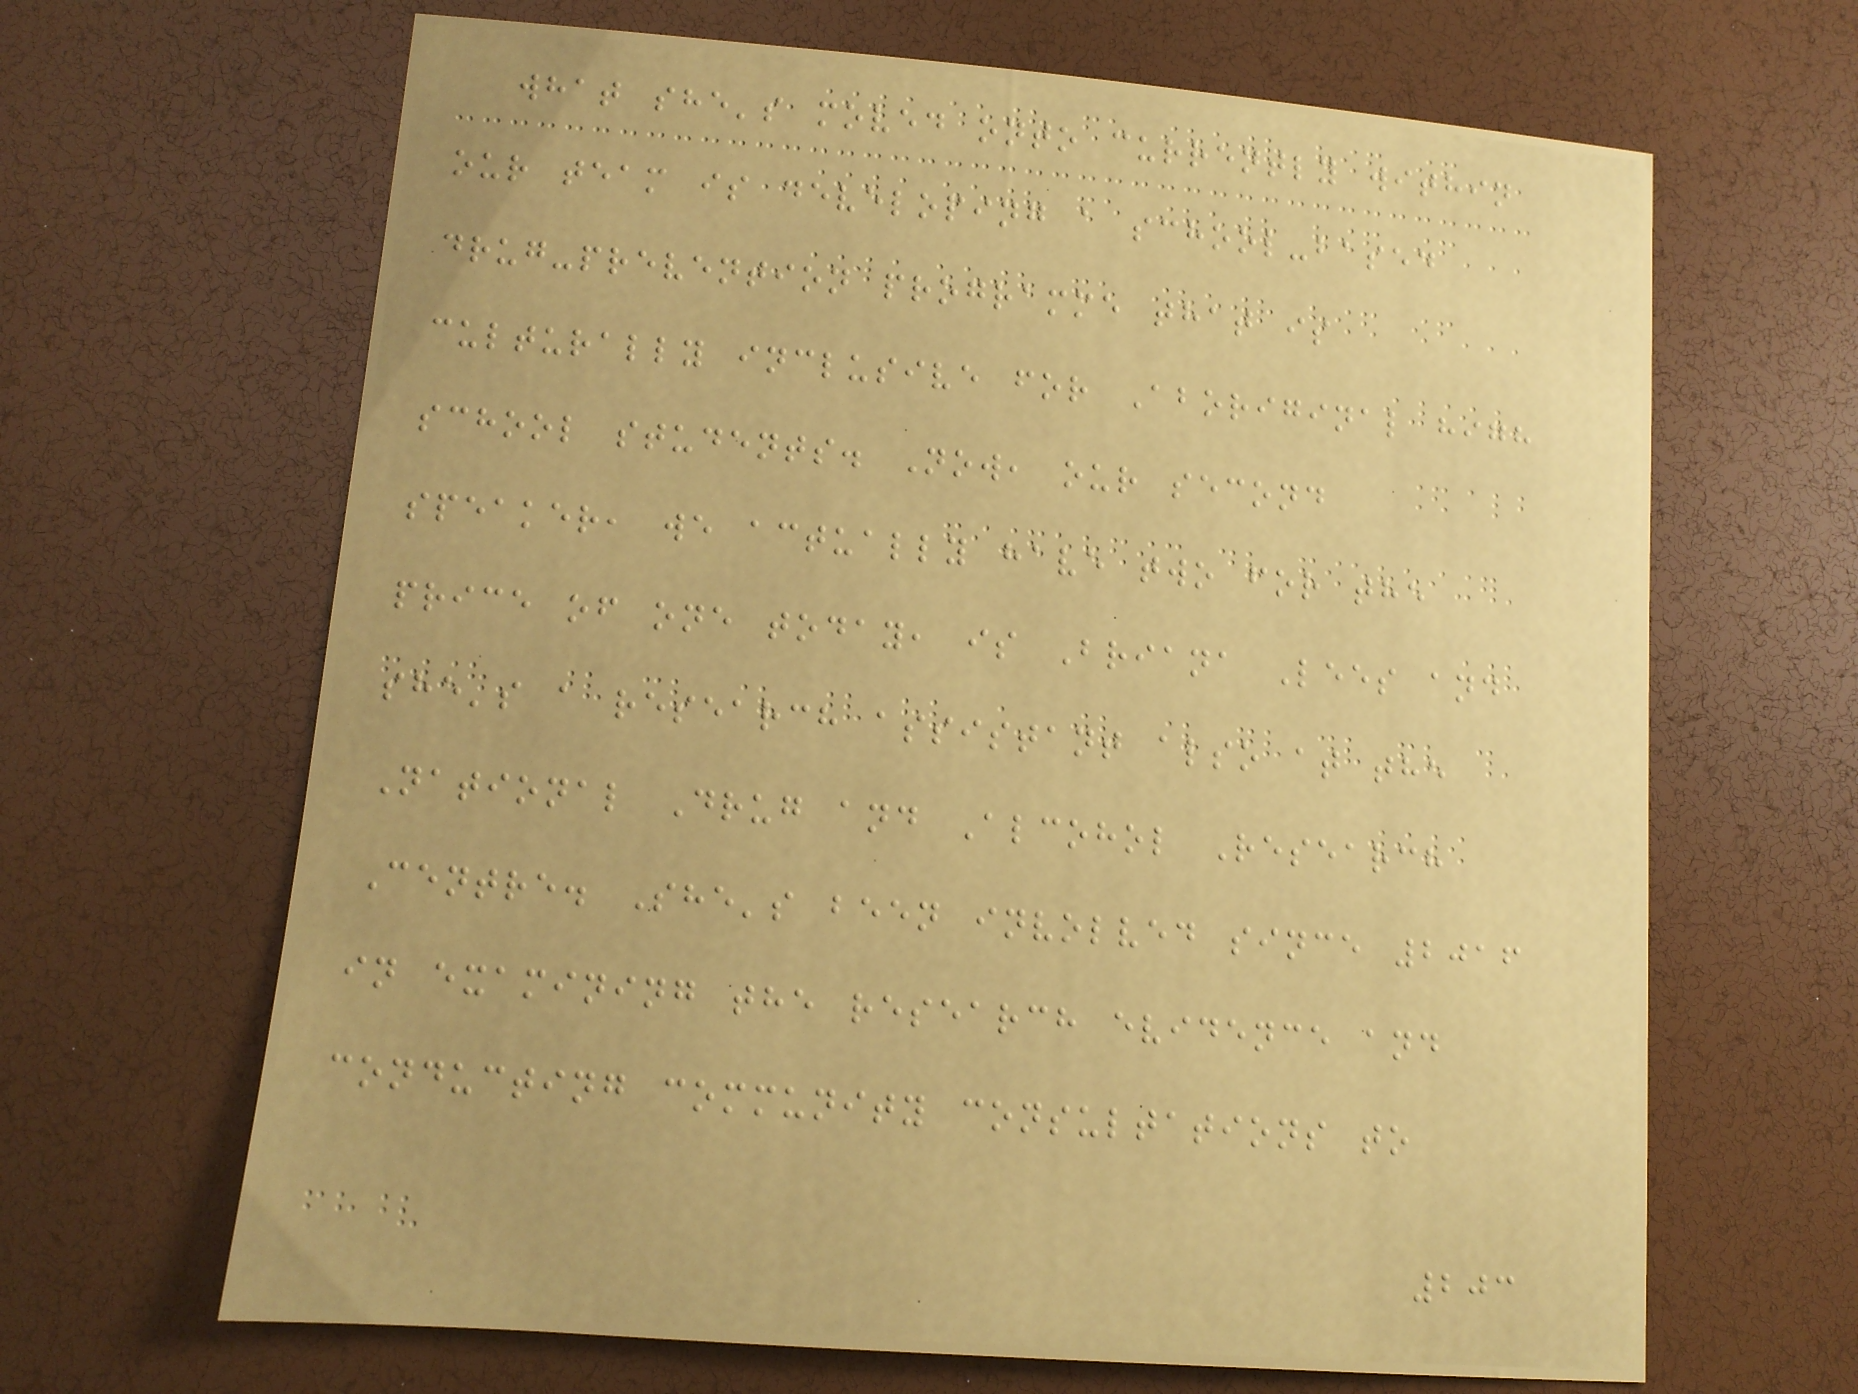what she's moved onto currently within
our team is developing a school-based
drug-prevention programme that is
culturally inclusive for Aboriginal high
school students. Now, our second
speaker, we actually have two for the
price of one today, is Briana Lees and
she's a research assistant also at the
National Drug and Alcohol Research
Centre. She's been involved since 2016
in examining the research evidence and
conducting community consultations to
203
